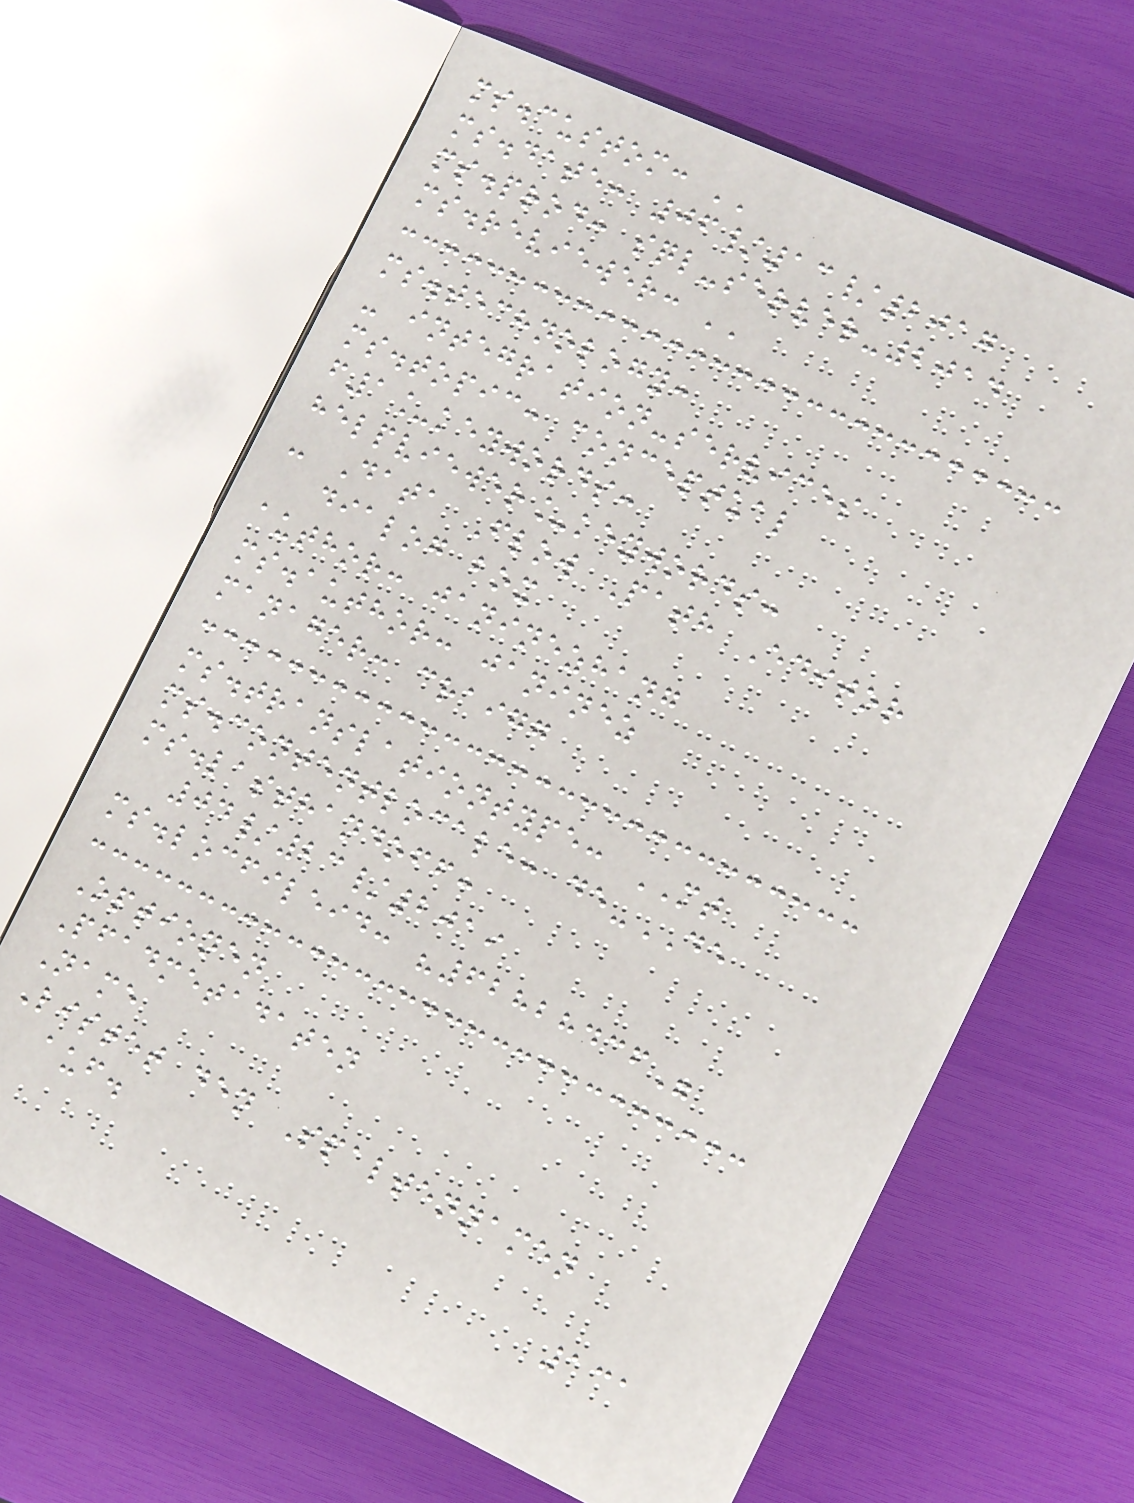ms.custom: ''
ms.date: 06/13/2017
ms.prod: sql-server-2014
ms.reviewer: ''
ms.technology:
- integration-services
ms.topic: conceptual
f1_keywords:
helpviewer_keywords:
- Data Flow Path Editor
dialog box
author: janinezhang
ms.author: janinez
manager: craigg
ms.translationtype: MT
ms.contentlocale: de-DE
ms.lasthandoff:
04/23/2019
ms.locfileid: "62828436"
Optionen
Pfadmetadaten
Name
Listet den Spaltennamen
auf.
131
